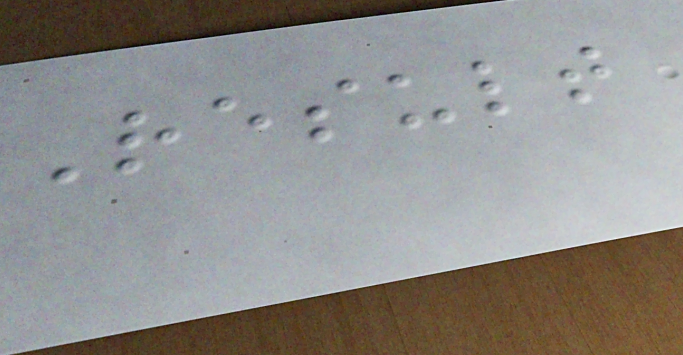Result
